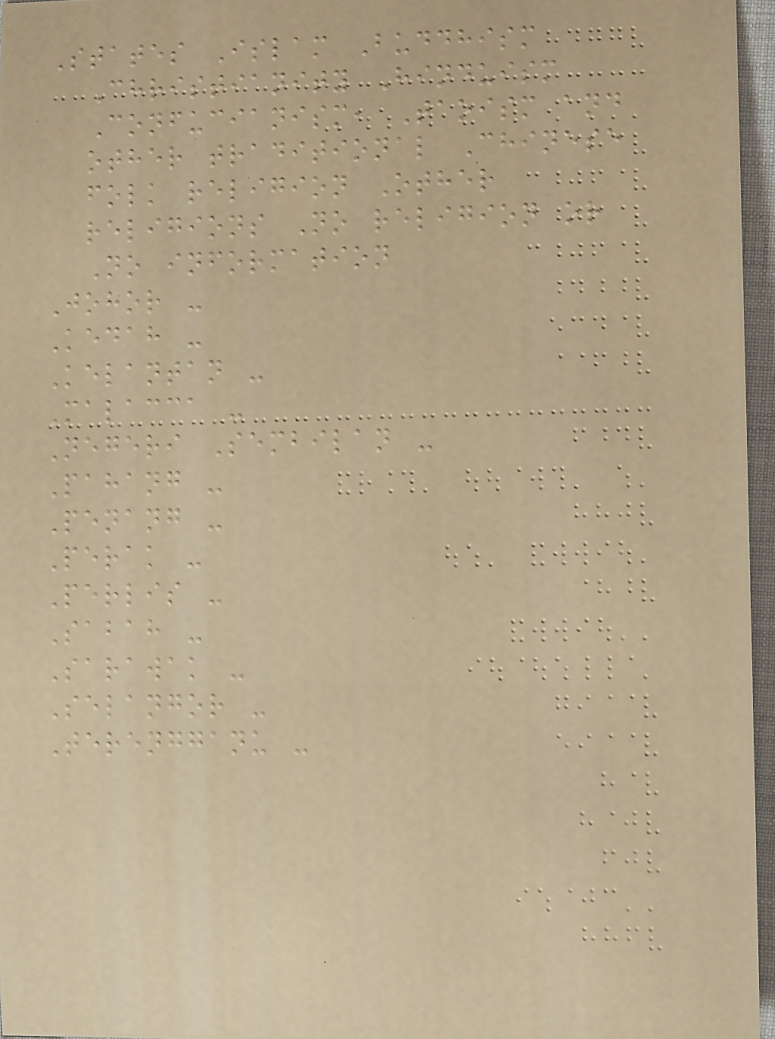States Islam Buddhism
Christianity Hinduism
Confucianism, Taoism and
other traditional Chinese
folk religion Other
religions No religion or
No information
Johor -
Kedah -
Kelantan -
Malacca -
Negeri Sembilan -
Pahang -
Penang -
Perak -
Perlis -
Sabah -
Sarawak -
Selangor -
Terengganu -
